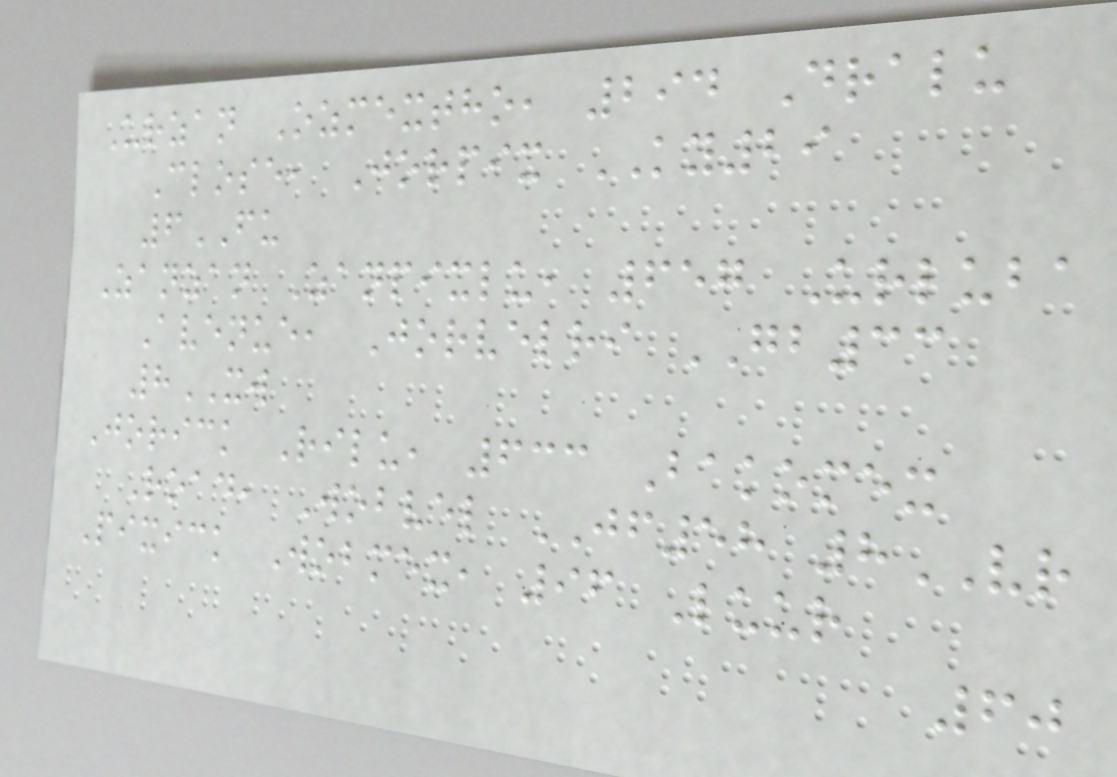Urzan Ozmextho, 294 Dralu
Close, Jorpix KY29
6FU
Zanzan Zanpixlu, 657 Urluba
Avenue, Jorvelri GB33
8XW
Jorick Rilu, 633 Bakomex
Road, Wobvel JF58 8VR
Pixick Wobmex, 96 Luur
60
